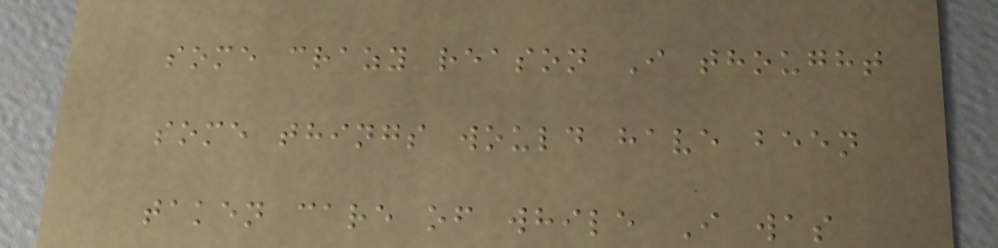some crazy reason I thought
some things would have been
taken care of while I was
